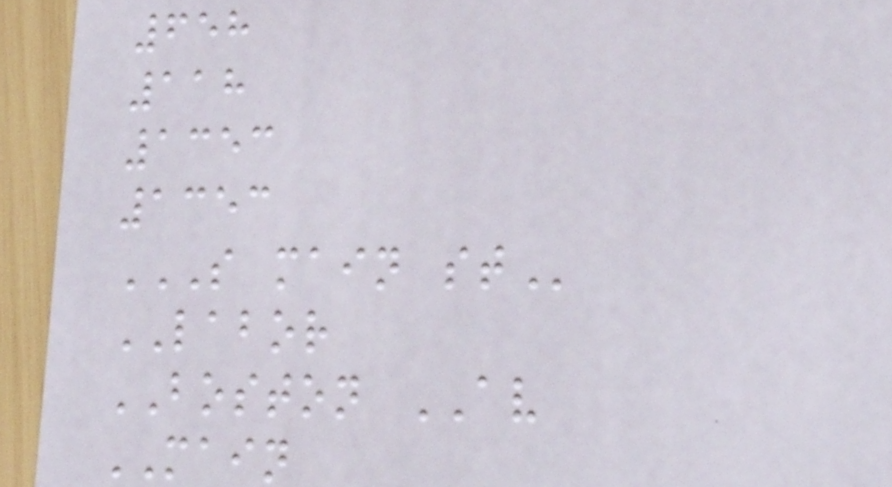658
118
1353
1353
S MAIN ST
LABOR
BOSTON AV
MAIN
